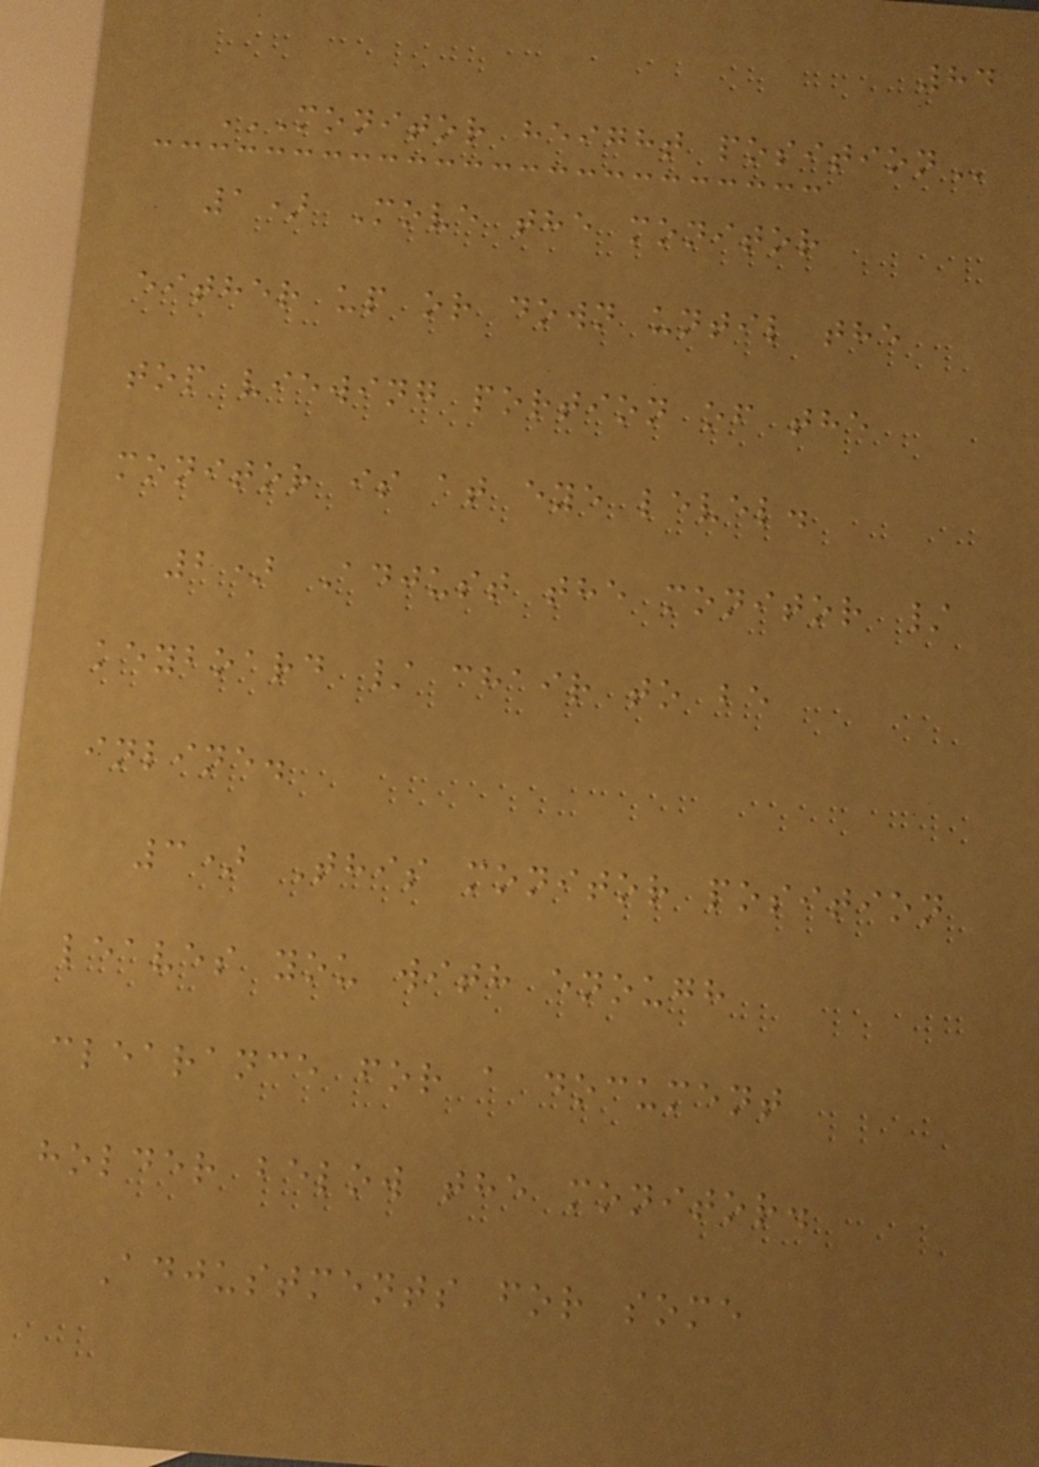84
MONITOR HEIGHT POSITION
1) Move the monitor
either up or down until the
top viewing portion of the
monitor is at eye level.
2) Adjust the monitor /
keyboard / chair to be
inline.
3) This monitor position
leaves you with enough
clearance for a document
holder below the monitor.
Adjustments for some
